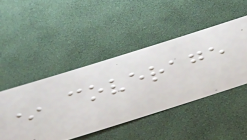* coverage
